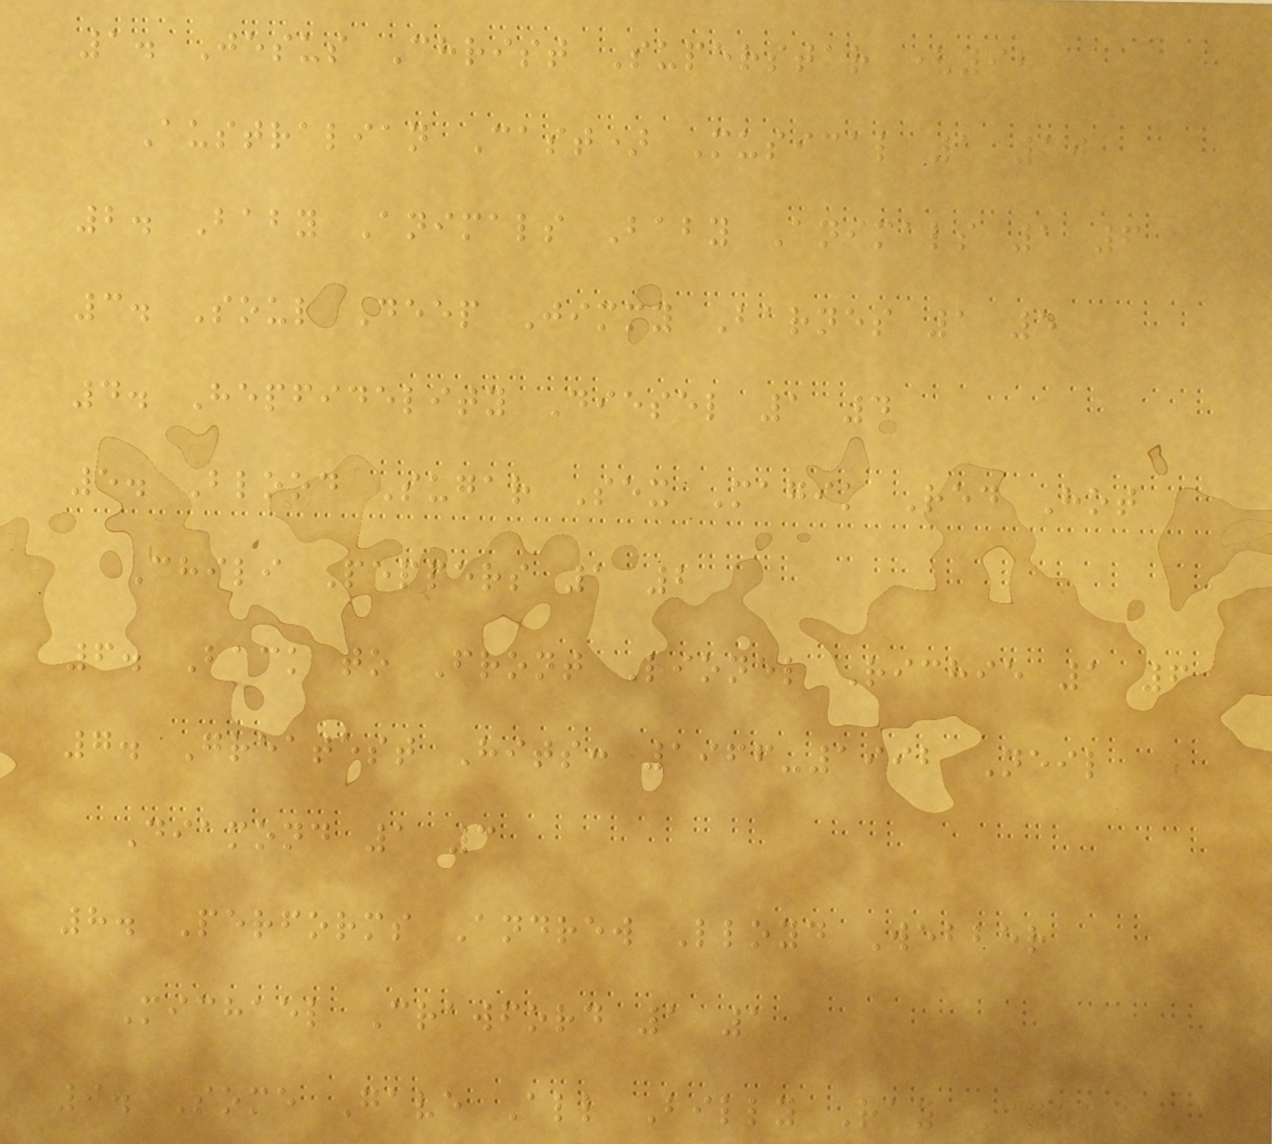1. Jesus Christ Superstar (92
Australian Cast) Musical 1 10
2. Baby Animals Baby Animals 1 6
3. Soul Deep Jimmy Barnes 1 5
4. Hepfidelity Diesel 1 4
5. Blood Sugar Sex Magik Red Hot
Chili Peppers 1 2
6. Back to Front Lionel Richie 1 6
7. Greatest Hits: 1966-1992 Neil
Diamond 1 3
8. Performs Andrew Lloyd Webber
Michael Crawford 1 1
9. Some Gave All Billy Ray Cyrus 3
